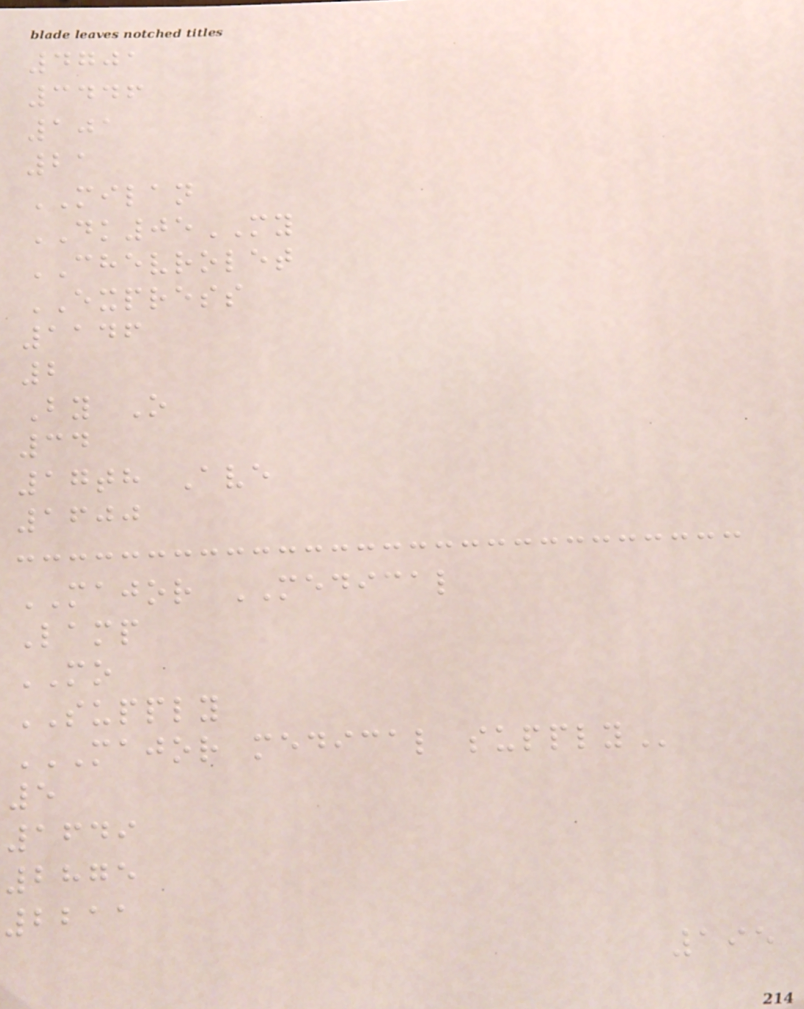4701
3446
101
21
MILAN
DK05MY
CHEVROLET
EXPRESS
1146
2
By O
34
17th Ave
1600
MAJOR MEDICAL
Lamp
MO
SUPPLY
MAJOR MEDICAL SUPPLY
5
1649
2875
2211
195
